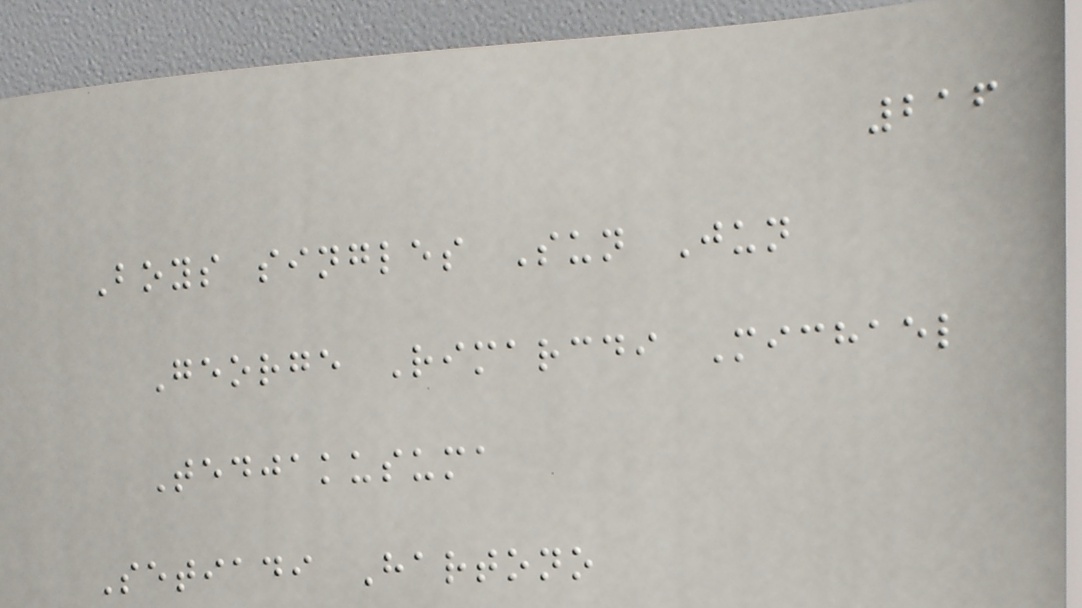216
Boys singles Sun Jun
George Rimarcdi Michael
Tedjakusuma
Setiadi Hartono
